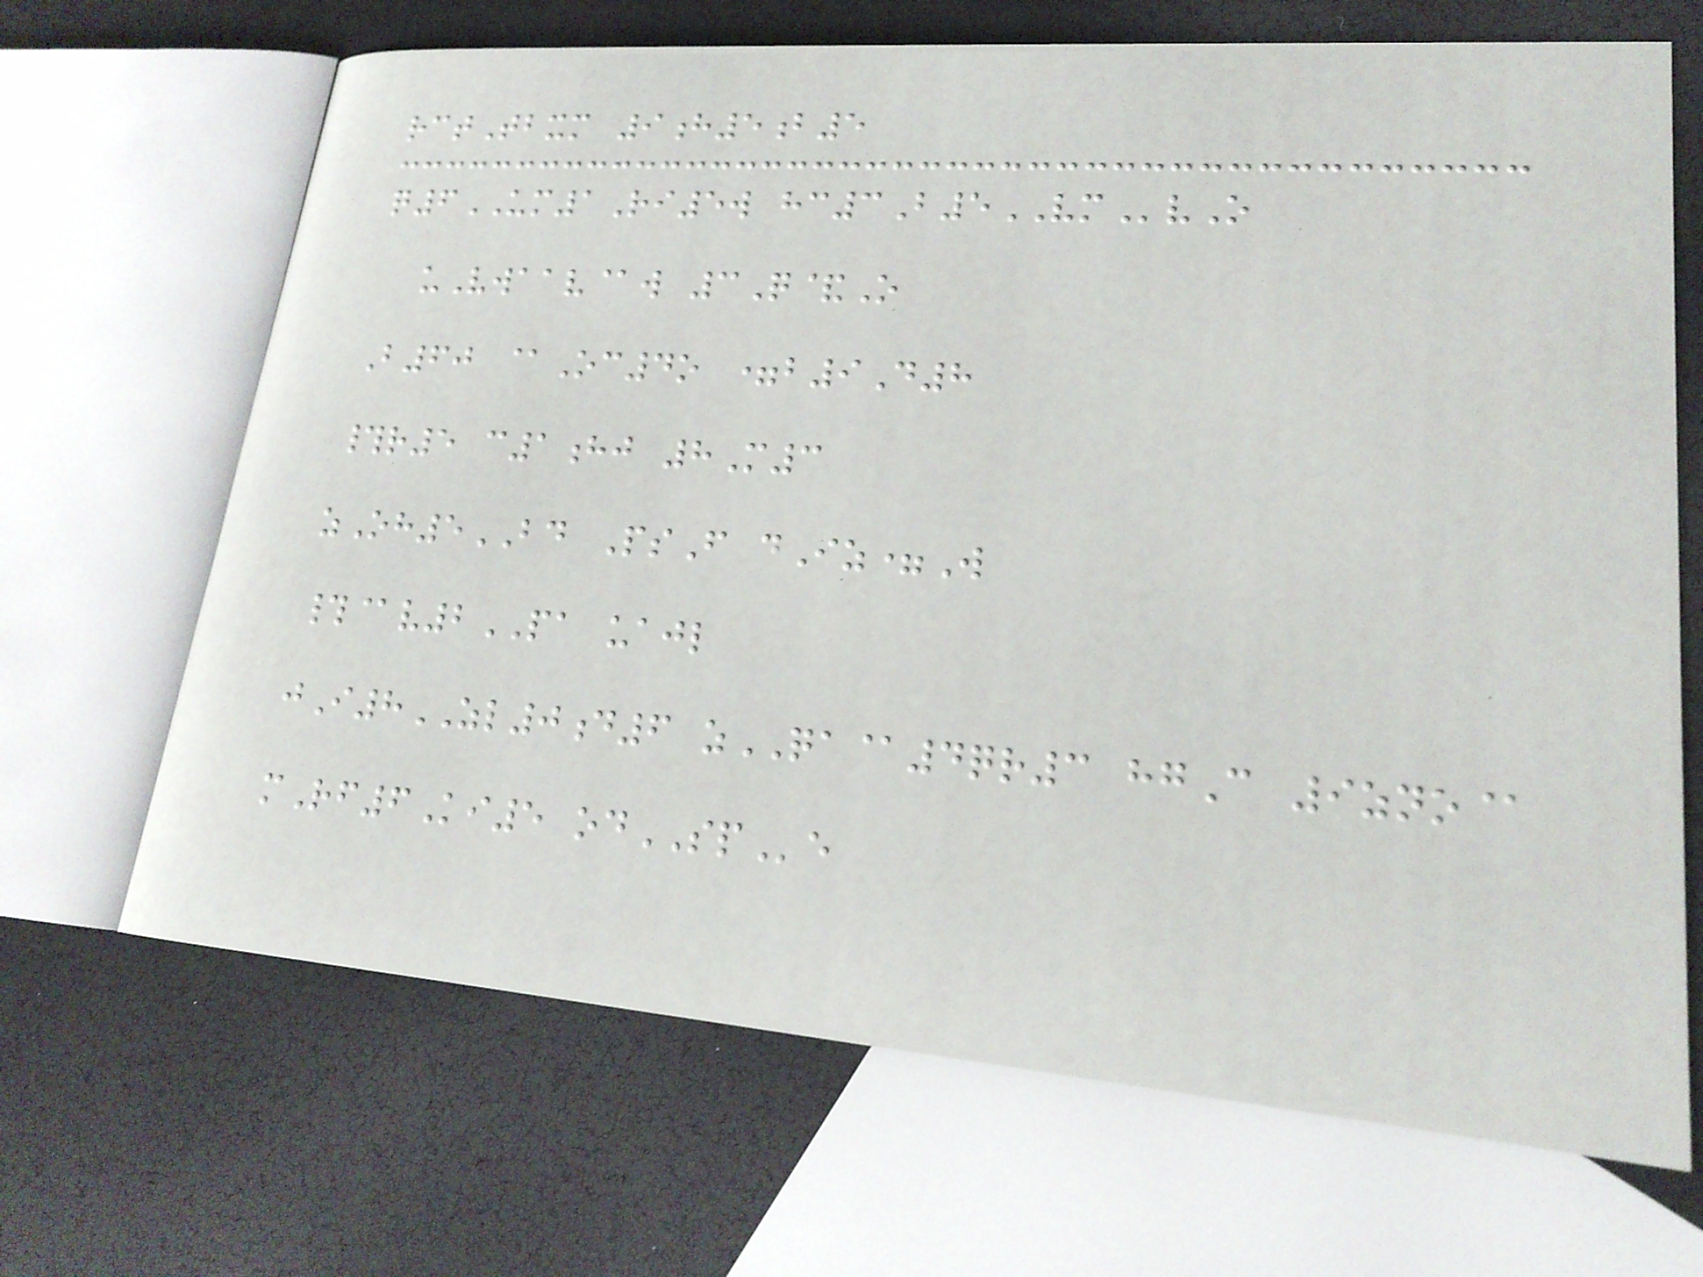rctTbxm 9h5b5
q6UM1Ri5w hc3B5VMvO
uVwaav@w 3Q&O
B60 @Oc4o =b9D8
#r5 c1hj 8M3
zOh5BD PsF dIz=W
#@v2PA uajl
jI8ZL0d6 zQA@4qr3 hgC 9zno@
mRf6Ki5 odSPe
